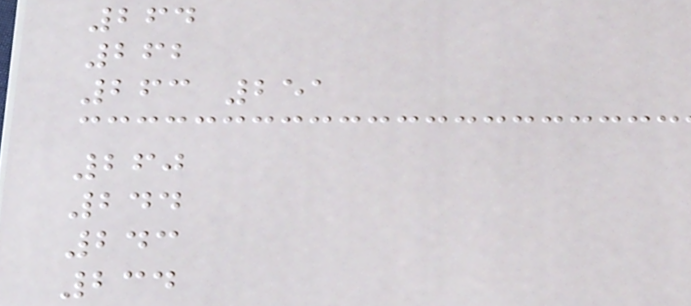264
262
263 251
260
244
243
234
